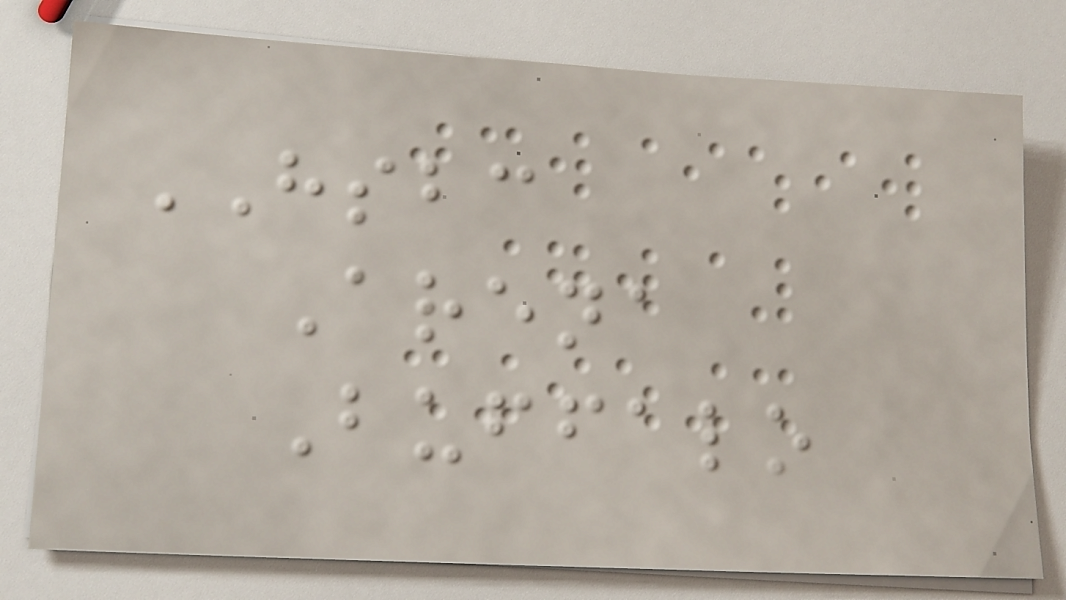HSBC
Arena
Buffalo
